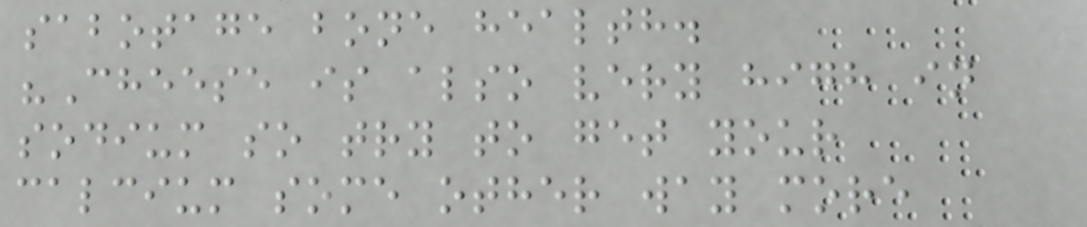sabotage bone health.
"Cheese is also very high in
sodium so try to get your
calcium some other way more
